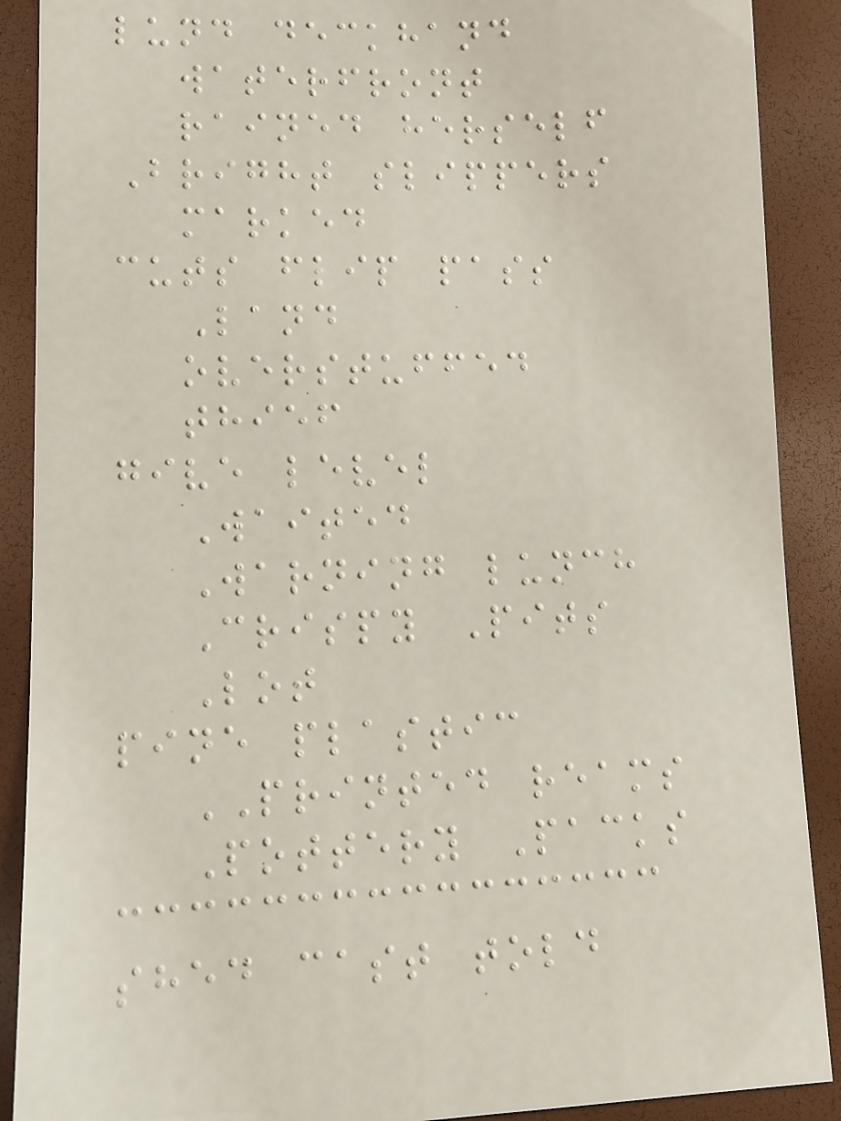lund deckhand
waterfront
rained herself
Bright slippers
marked
cuts flip pass
Land
overstuffed
thief
give level
Waited
Warning lunch
Crispy Pits
Lot
pine plastic
PRINTED reams
Pottery Packs
shed cast told
